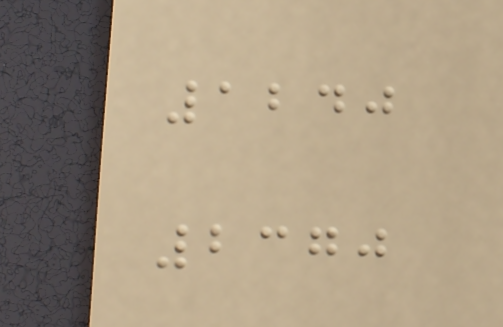1240
2370
